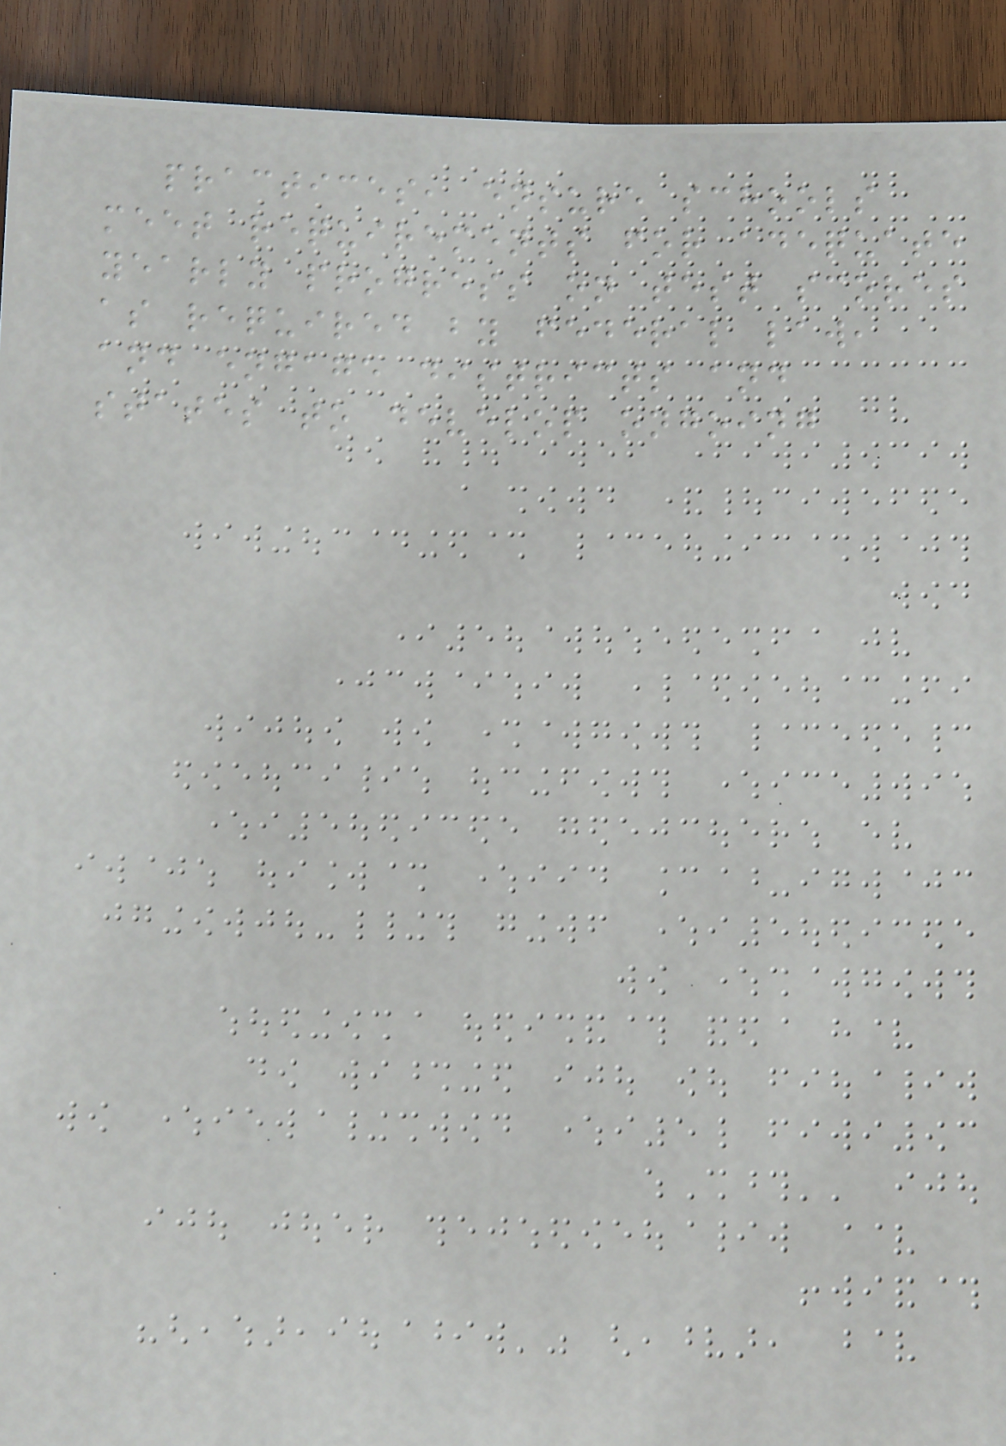practices, ensure schools
meet requirements for adequate
yearly progress on test scores
as required by federal law,
and engage districts and
states to develop ongoing
